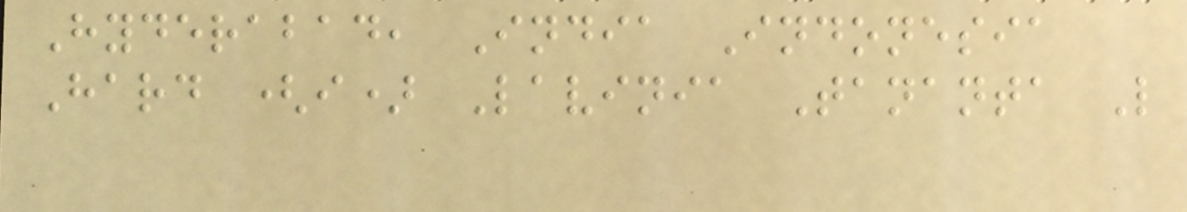Hyderabad, India Indonesia
Hard (i) Lavinia Tananta L
